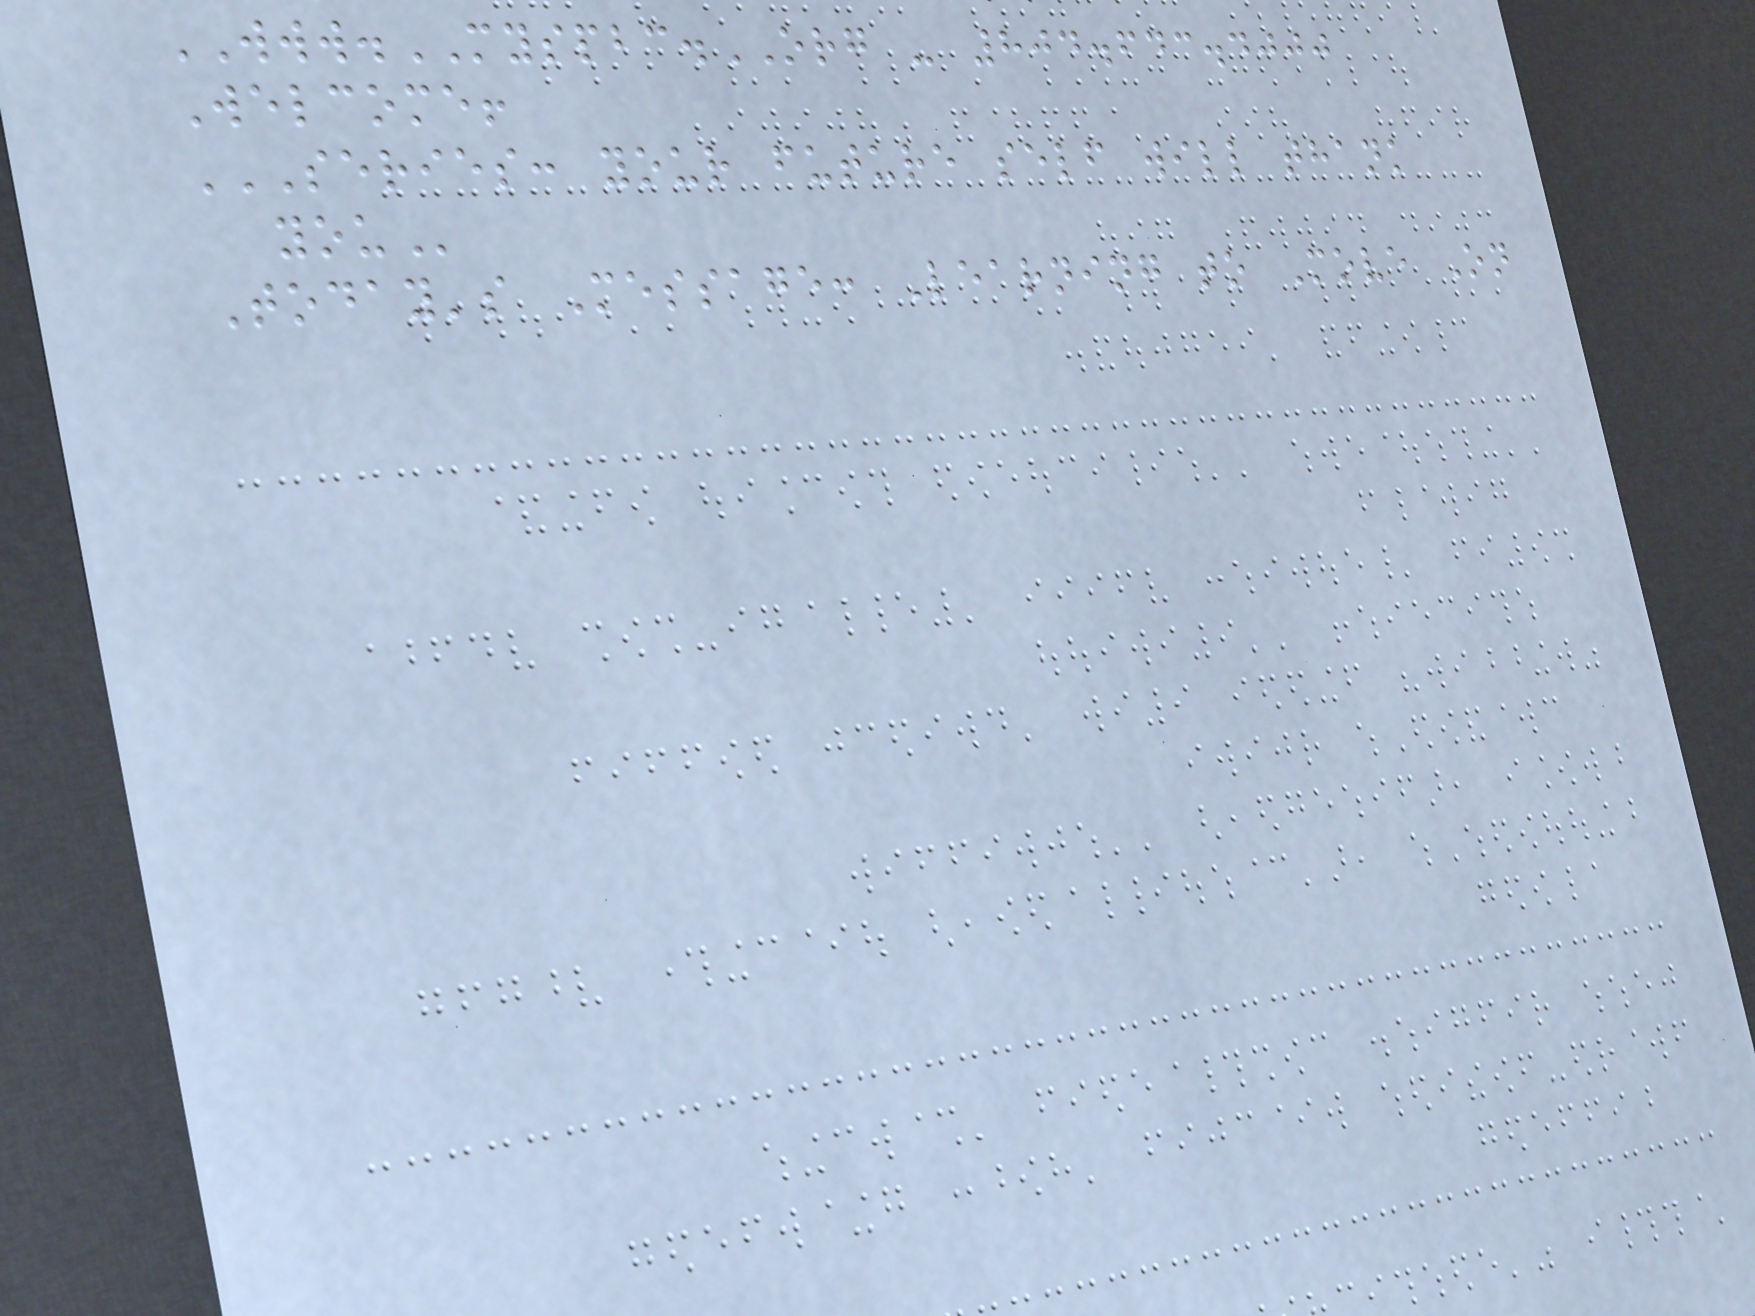WWW.MYSPBC.ORG - 804.643.4000
Welcome!
SERIES: YOUR FUTURE SELF WILL THANK
Today's Message: Learning to Move On
